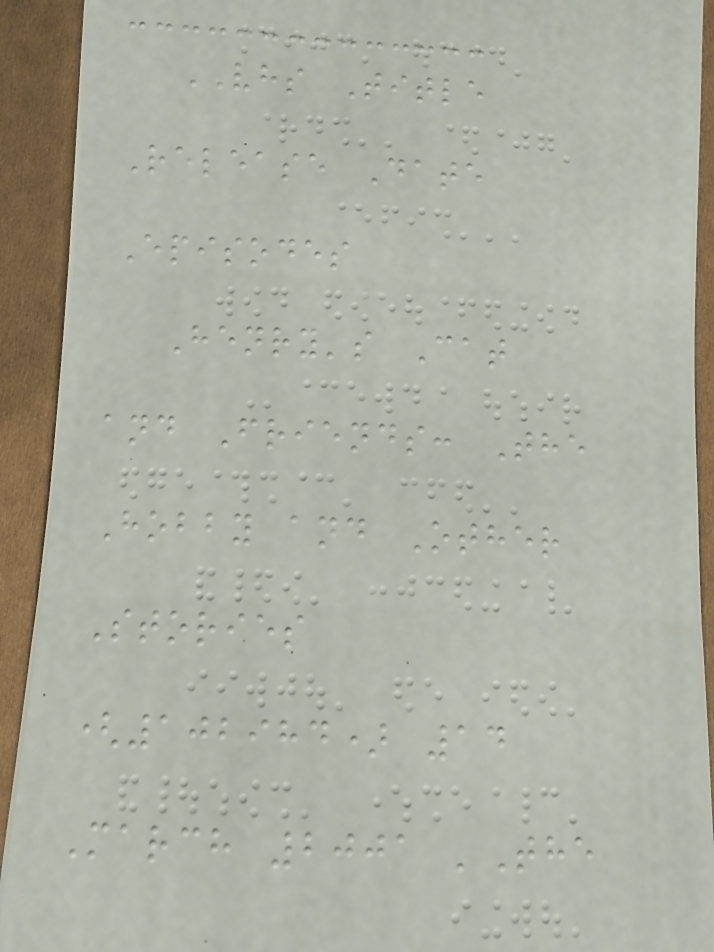VHS Title
Release Date
Episodes
Henry's Cat
and Friends: The
Hobby and Other
Stories
(102984) 14
March 2001 'The
